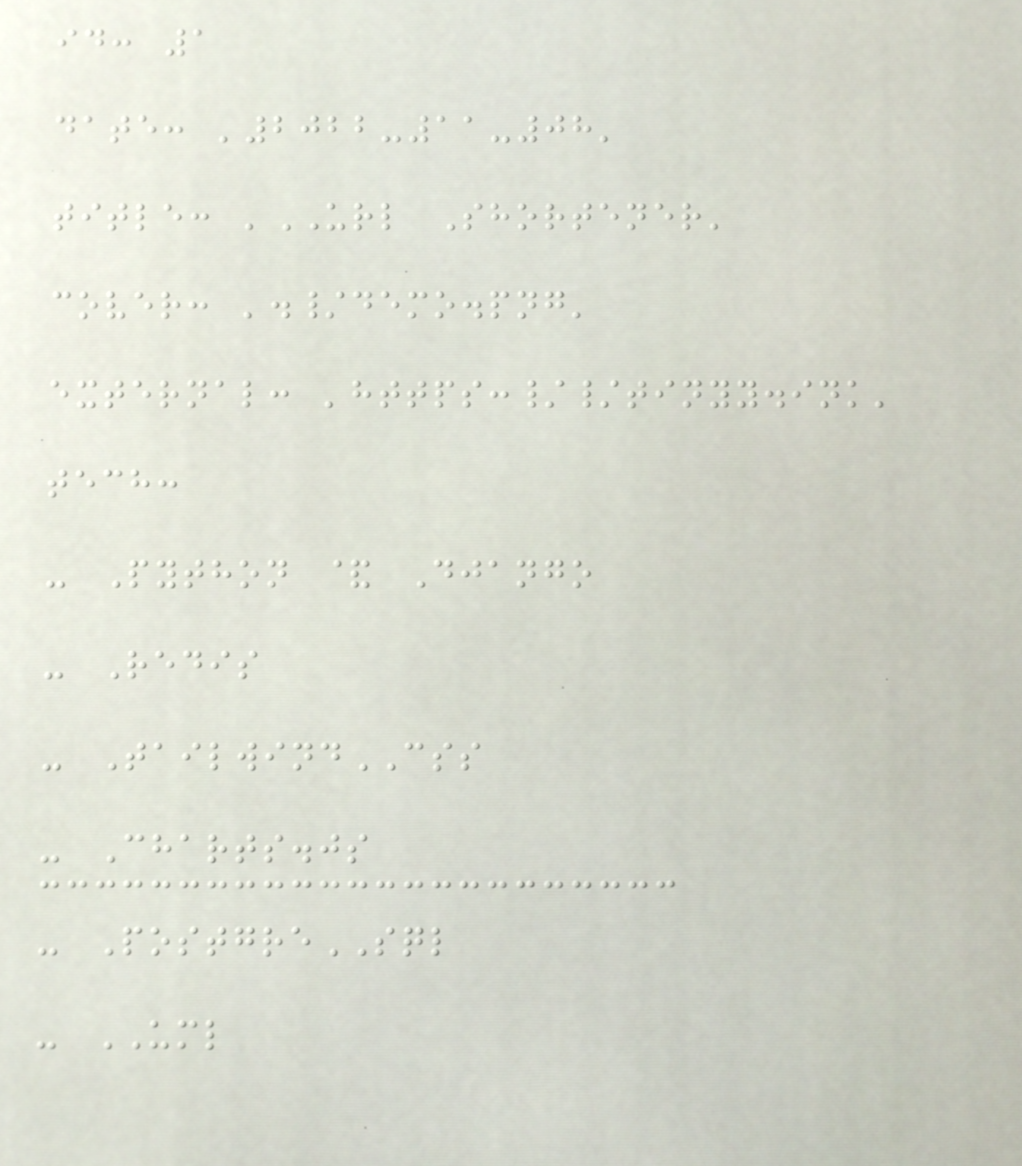id: 1
date: '2022-11-08'
title: 'URL Shortener'
cover: './demo.png'
external: 'https://tinyy.ink'
tech:
- Python & Django
- Redis
- TailwindCSS
- Charts.js
- PostgreSQL
- UML
